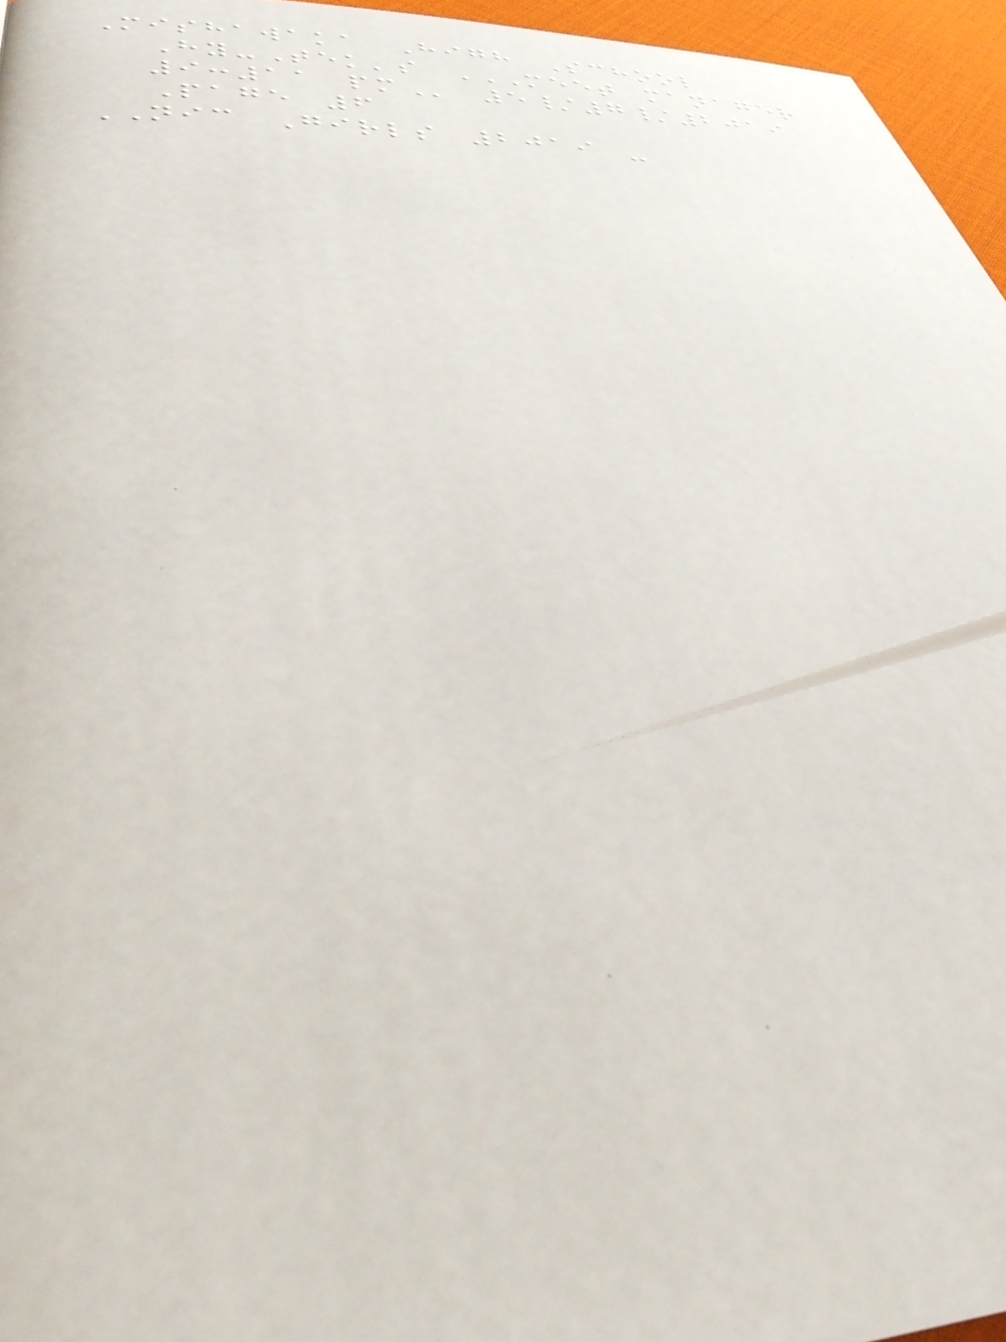Mishawaka High School
Hy-Tek's MEET MANAGER
9:11 PM 5/7/2019
Page 6
NIC Girls 2019 -
